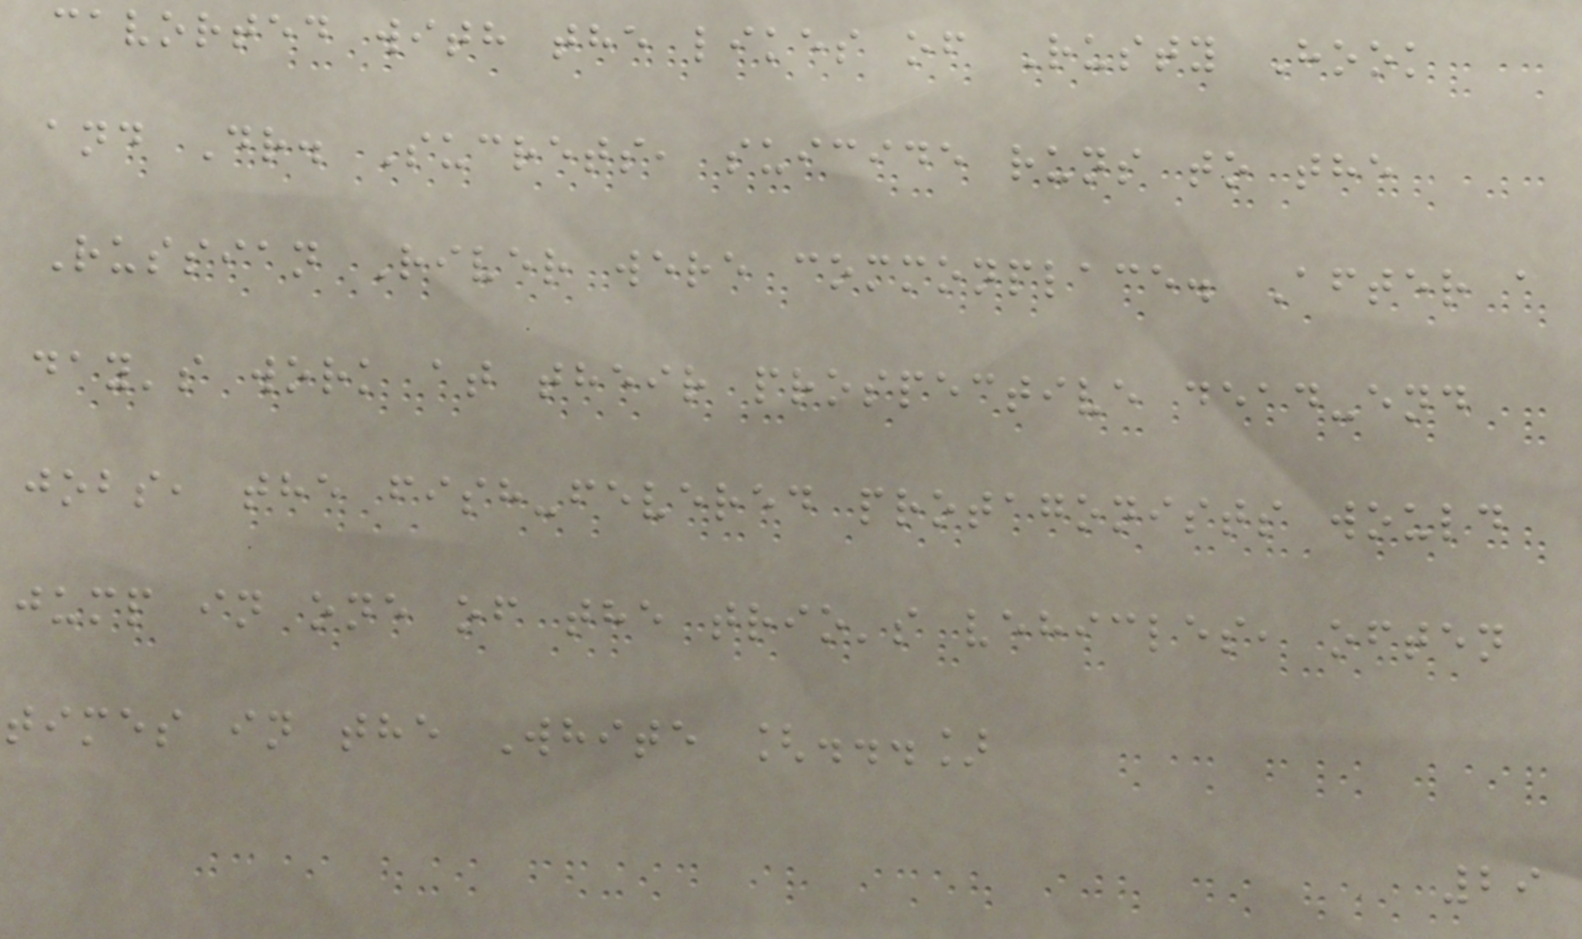cavorted with the likes of Rusty Hook
and Dr. Sucrets, suicide runs to the
Russian River were commonplace. After a
day's work at their prospective dead-end
jobs, the fish-fevered protagonists would
jump in one of the trio's vehicles, often
times in the White [...]
29
